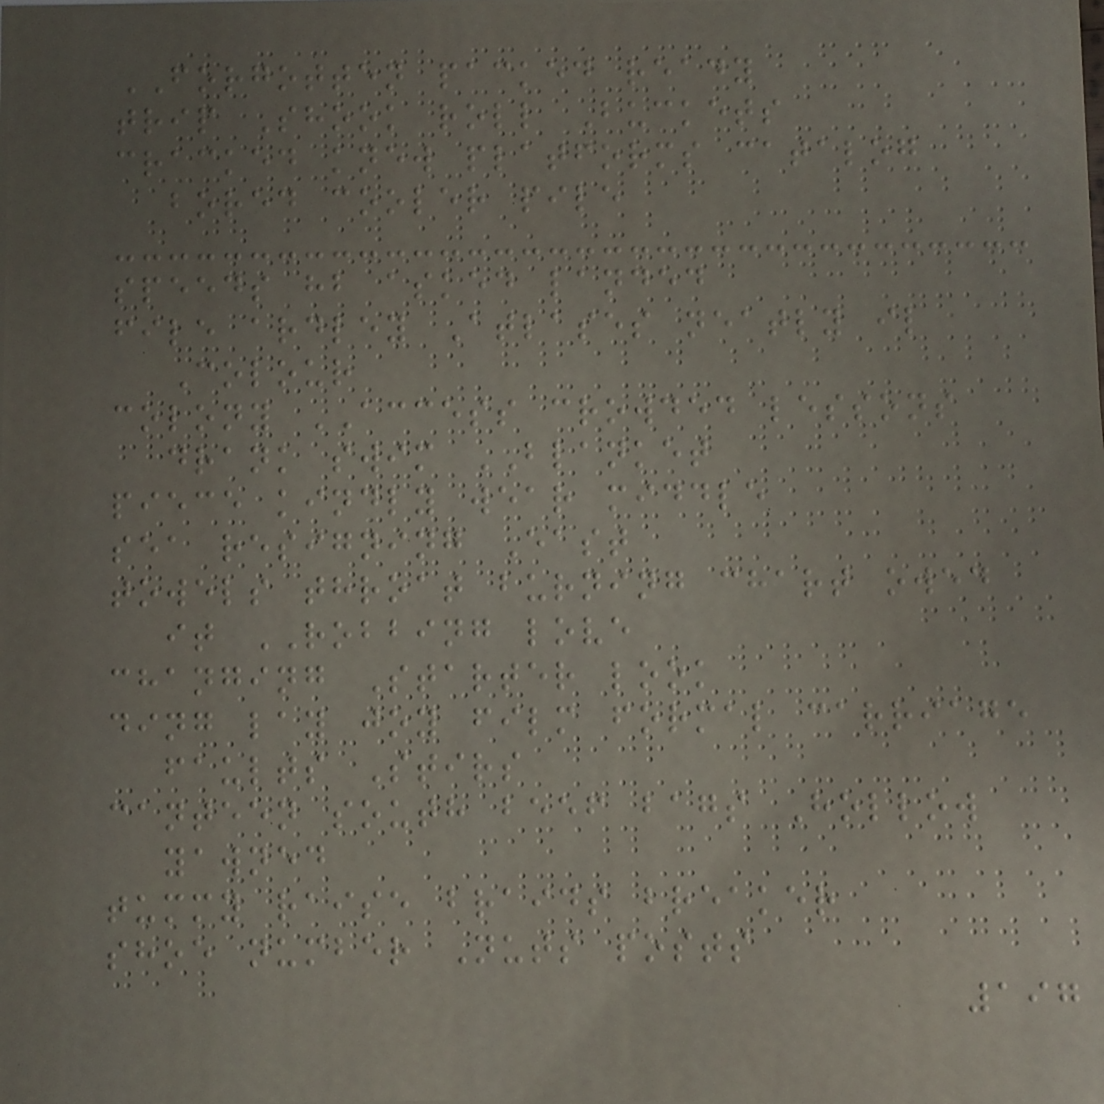FORGOTTEN packed ready
trip Shook roll Buckets
cracked knew platforms catalog
bored cooler pile
speeds hb asked landed
file ardley Atlases neatly il
Colour
colony ACCESS crowded lessons
drank swim BLANKET
piece kindly wear middle
sea resigning East
towels throat burning chart owed
it ROBBING love
changing Starter look
ding lay joy film formal carriage
faults Stirs
canteen south beef bags Hollow
yawned
tummy raise braids breaker
shoe number Nuts posts
197
